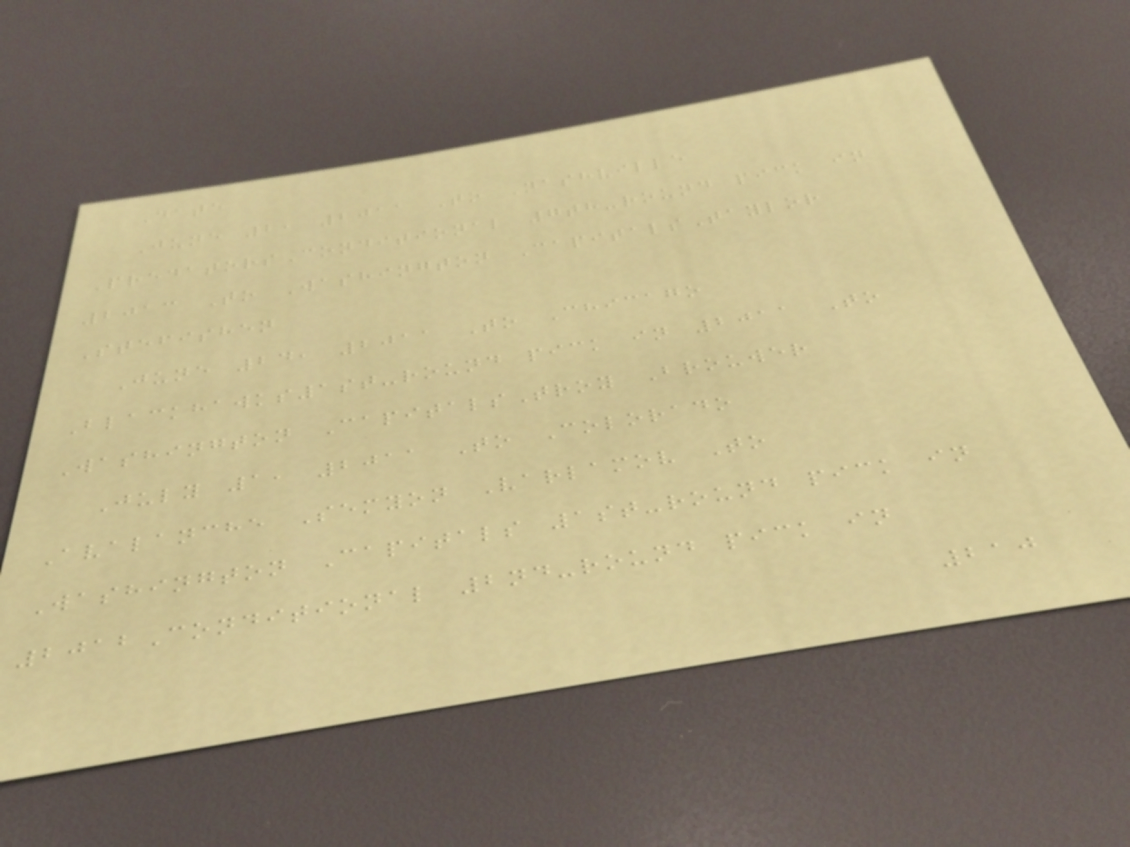Date
June 2, 2011 To Nashville
PredatorsConditional 7th-round pick in
2013 To Washington CapitalsTaylor
Stefishen
June 24, 2011 To Chicago
Blackhawks1st-round pick in 2011 To
Washington CapitalsTroy Brouwer
July 1, 2011 To Colorado
Avalanche Semyon Varlamov To
Washington Capitals 1st-round pick in
2012Conditional 2nd-round pick in
210
